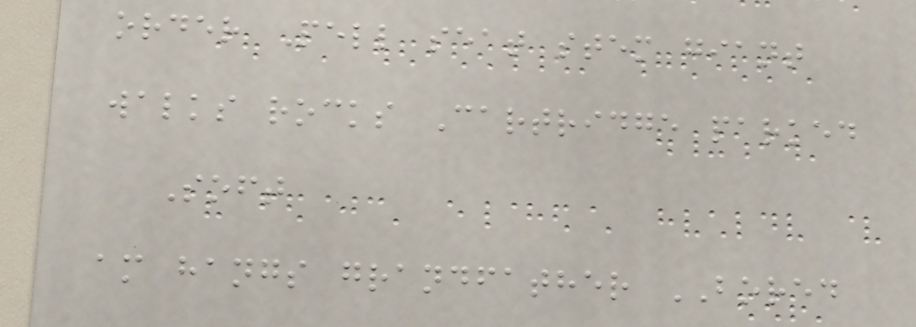order Pell seat stem giant
walks rocks Cartridge parked
Soft
am hangs grandfather BORED
